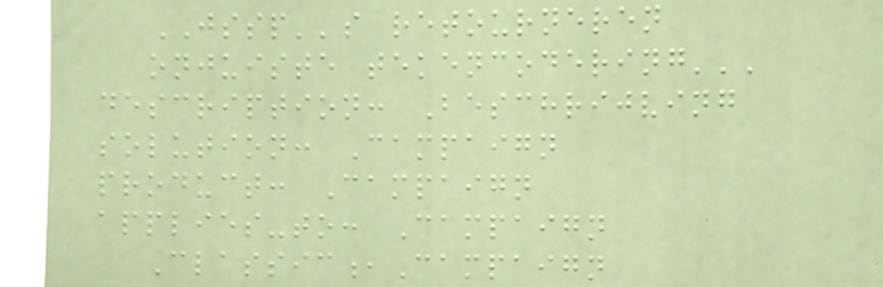JSSP''s retourneren
onjuiste tekencodering'''
description: Beschrijving
solution: Campaign
product: Campaign
applies-to: Campaign
Classic,Campaign
